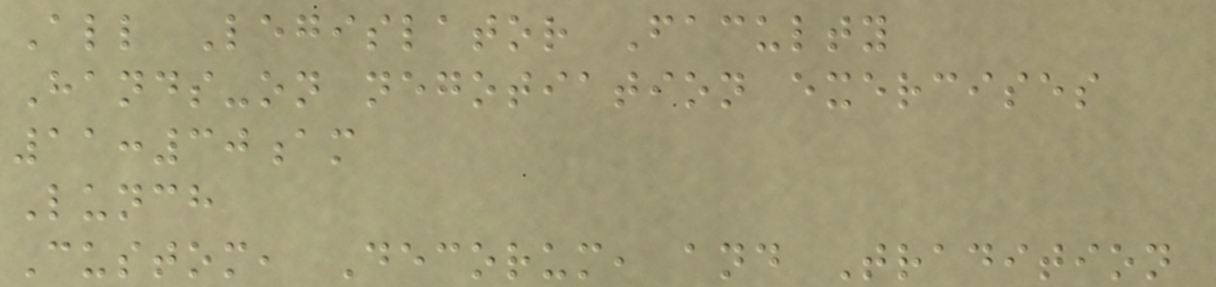All Legislator Faculty
Hands-on negotiation exercises
11:30am
Lunch
Custom, Decorum, and Tradition
